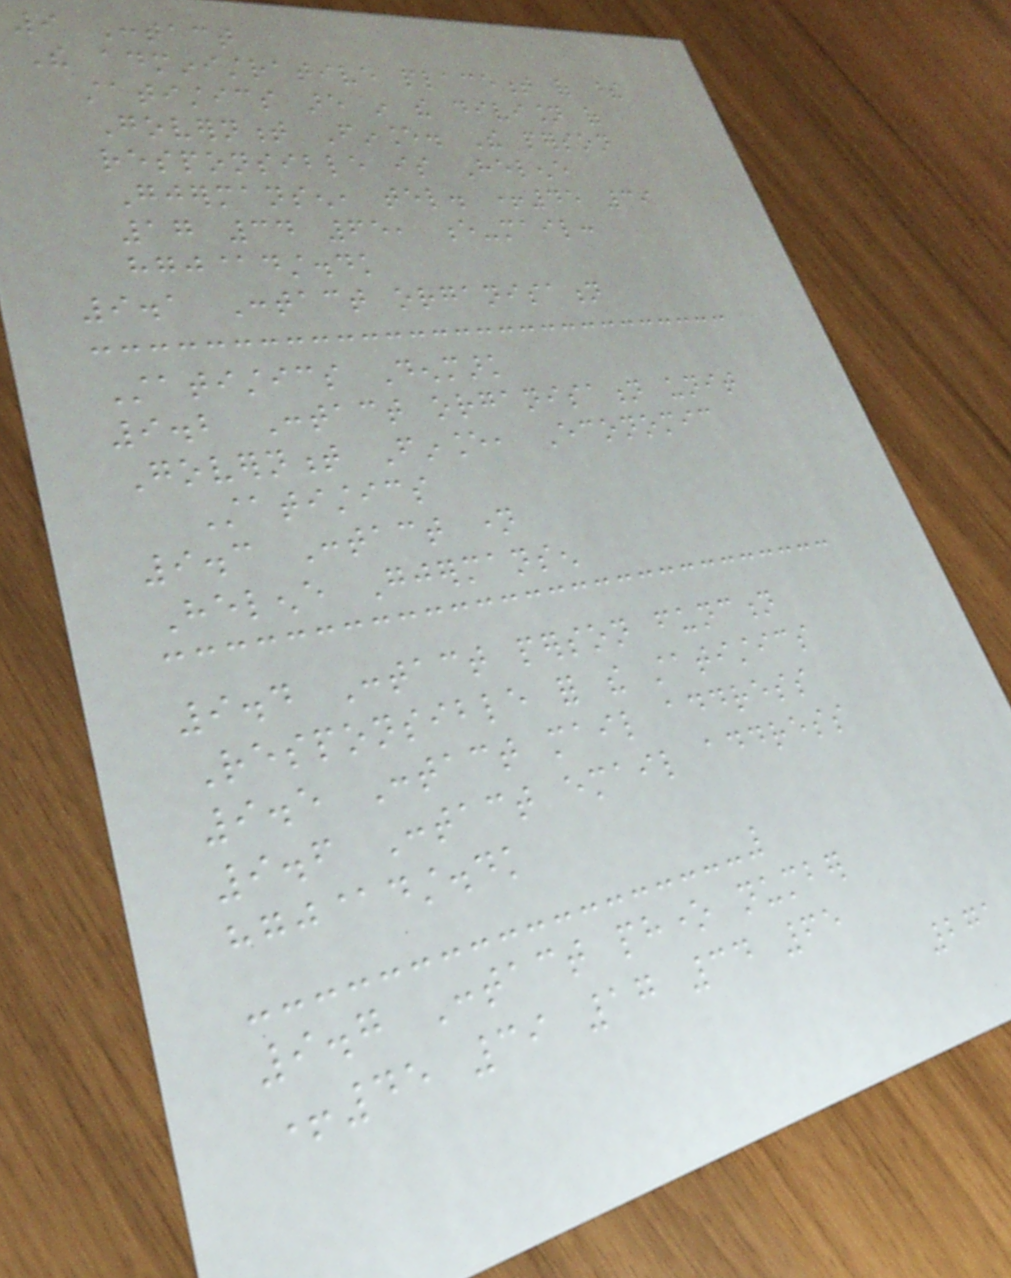9 Contact
The administrative placement of these
statistics are in the division of
Government Finance. The person
responsible is Helene
Gjermansen, tel. +45 39
17 34 65, e-mail:
hgj@dst.dk
9.1 Contact organisation
Statistics Denmark
9.2 Contact organisation unit
Government Finance, Economic
Statistics
9.3 Contact name
Helene Gjermansen
9.4 Contact person function
Responsible for the statistics
9.5 Contact mail address
9.6 Contact email address
hgj@dst.dk
9.7 Contact phone number
+45 39 17 34 65
271
